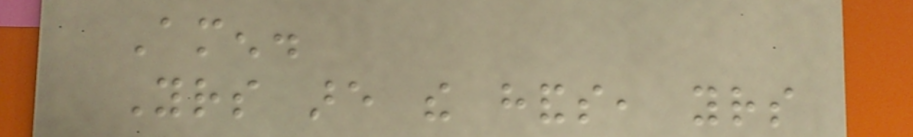Amen.
Yours are the hands, yours
